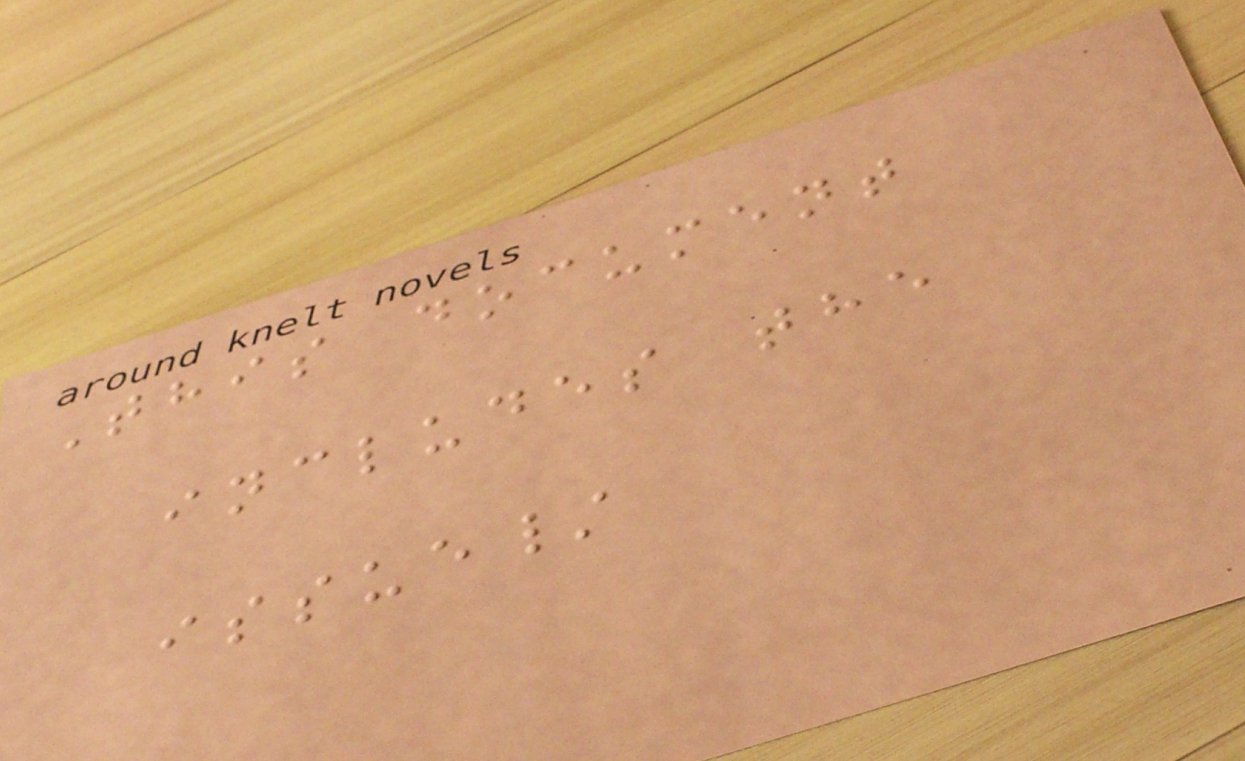This document
includes the
issue/
